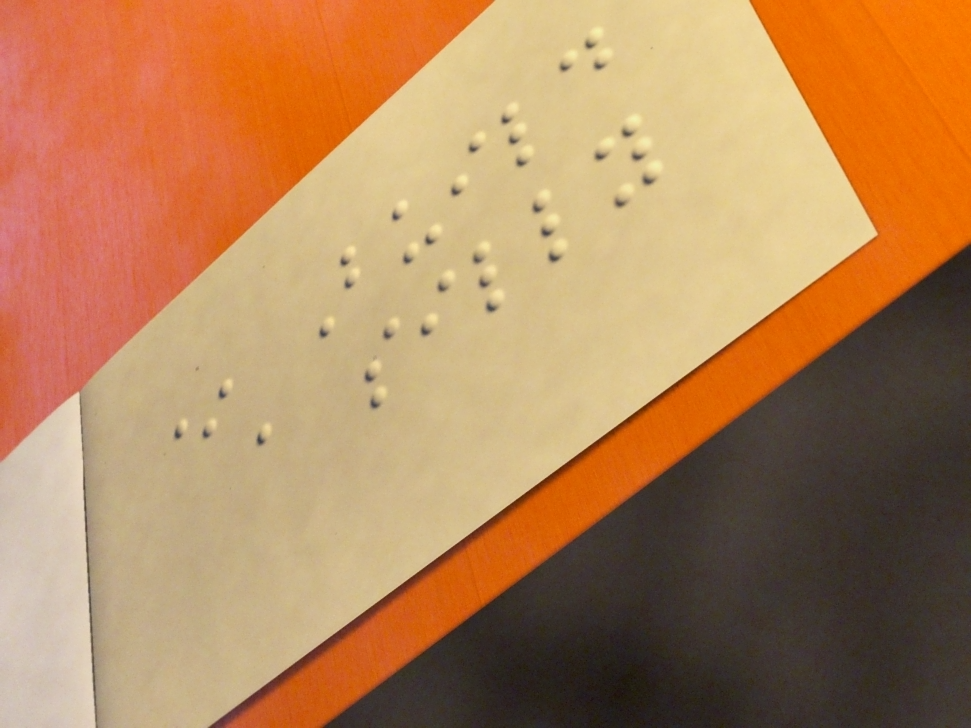* Build
a silly
